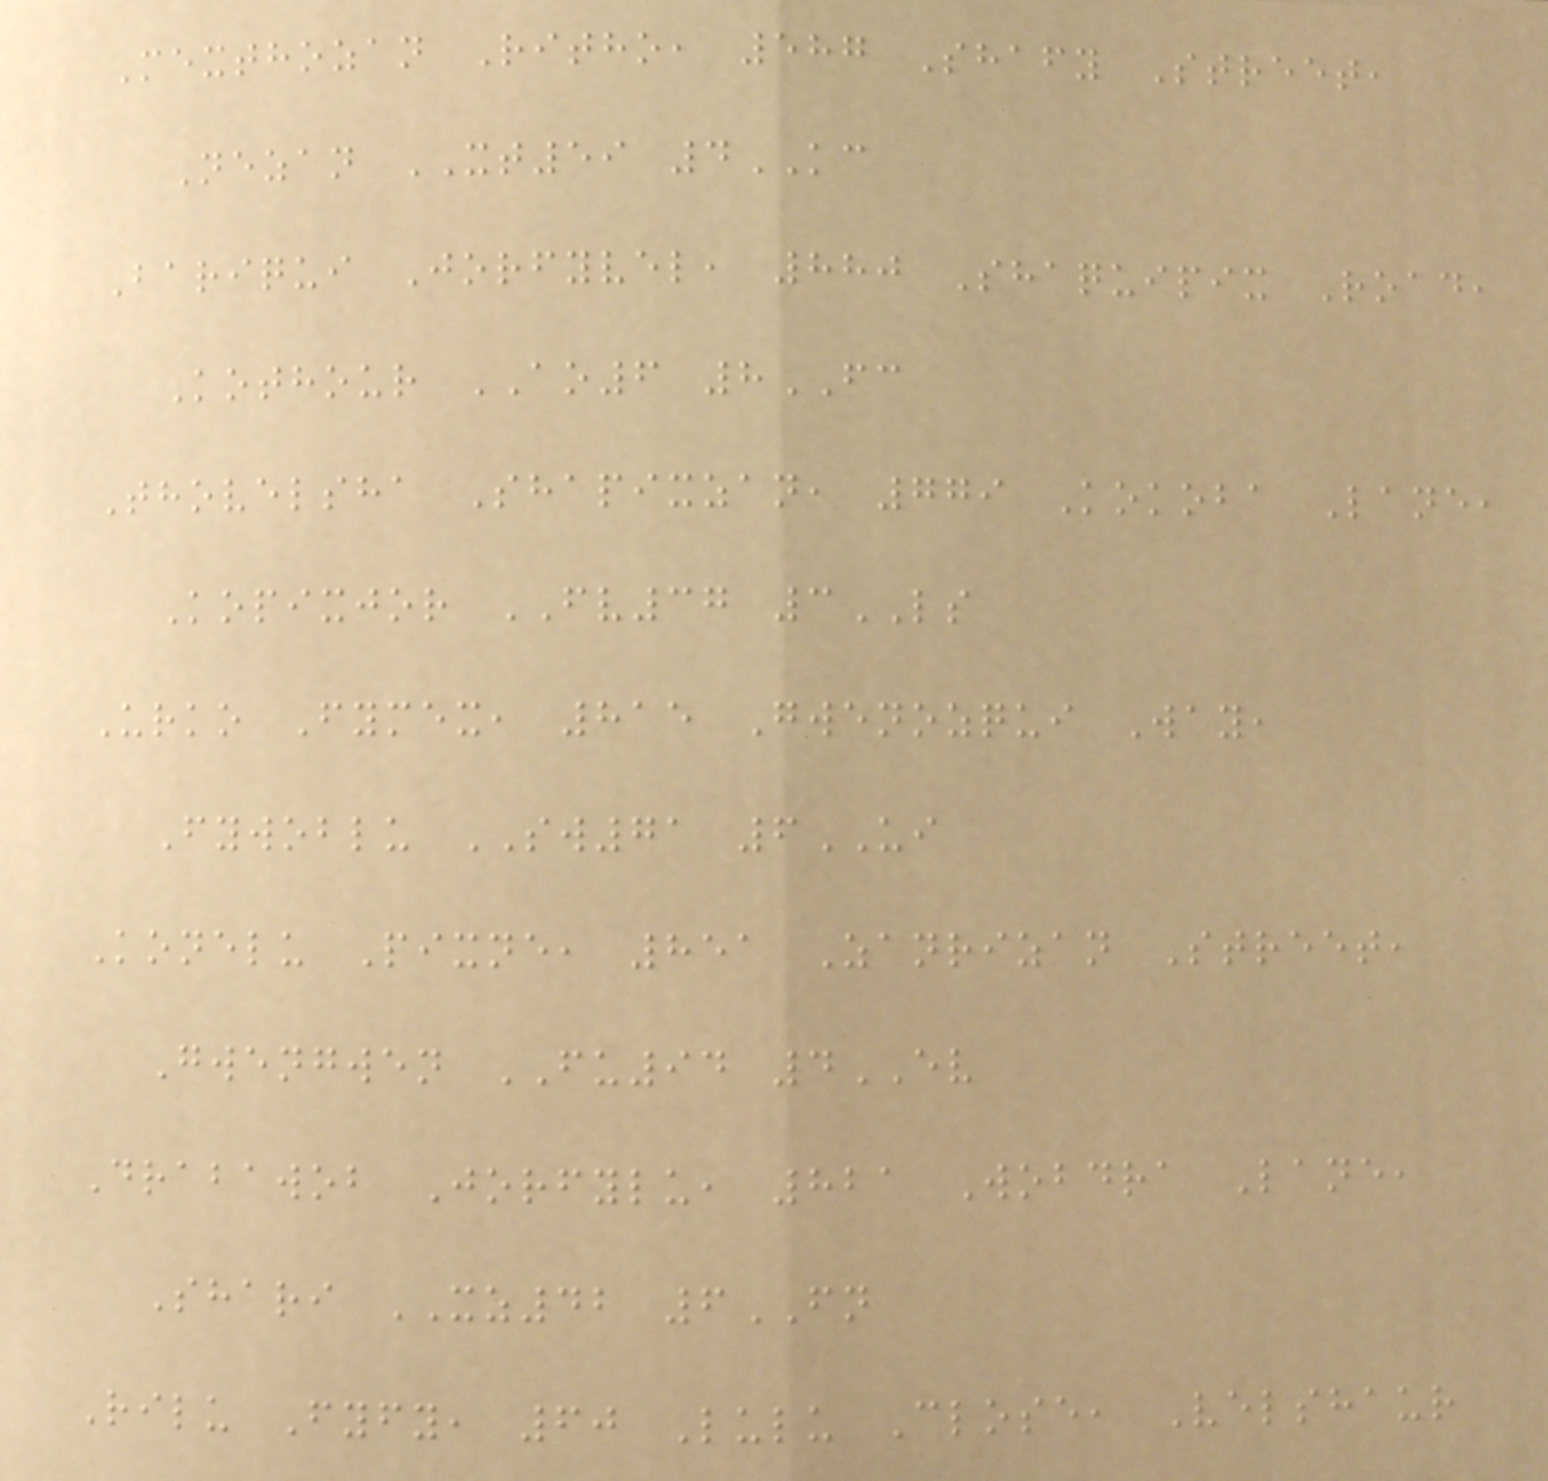Mexthozan Ritho, 587 Shafy Street,
Nezan XT59 4KC
Bariqui Jorfyvel, 880 Shaquipix Road,
Kothour AO6 8FC
Thovelsha Shapixzan, 779 Kokoba Lane,
Kopixjor FV37 3LS
Urko Fymex, 815 Gwenozqui Way,
Fywoblu SW71 6UI
Konelu Pixne, 851 Zanrizan Street,
Gwengwen FU94 4EV
Drabawob Jorfylu, 821 Wobdra Lane,
Shari XZ42 6FN
Rilu Fyfy, 60 Lulu Close, Velshaur
